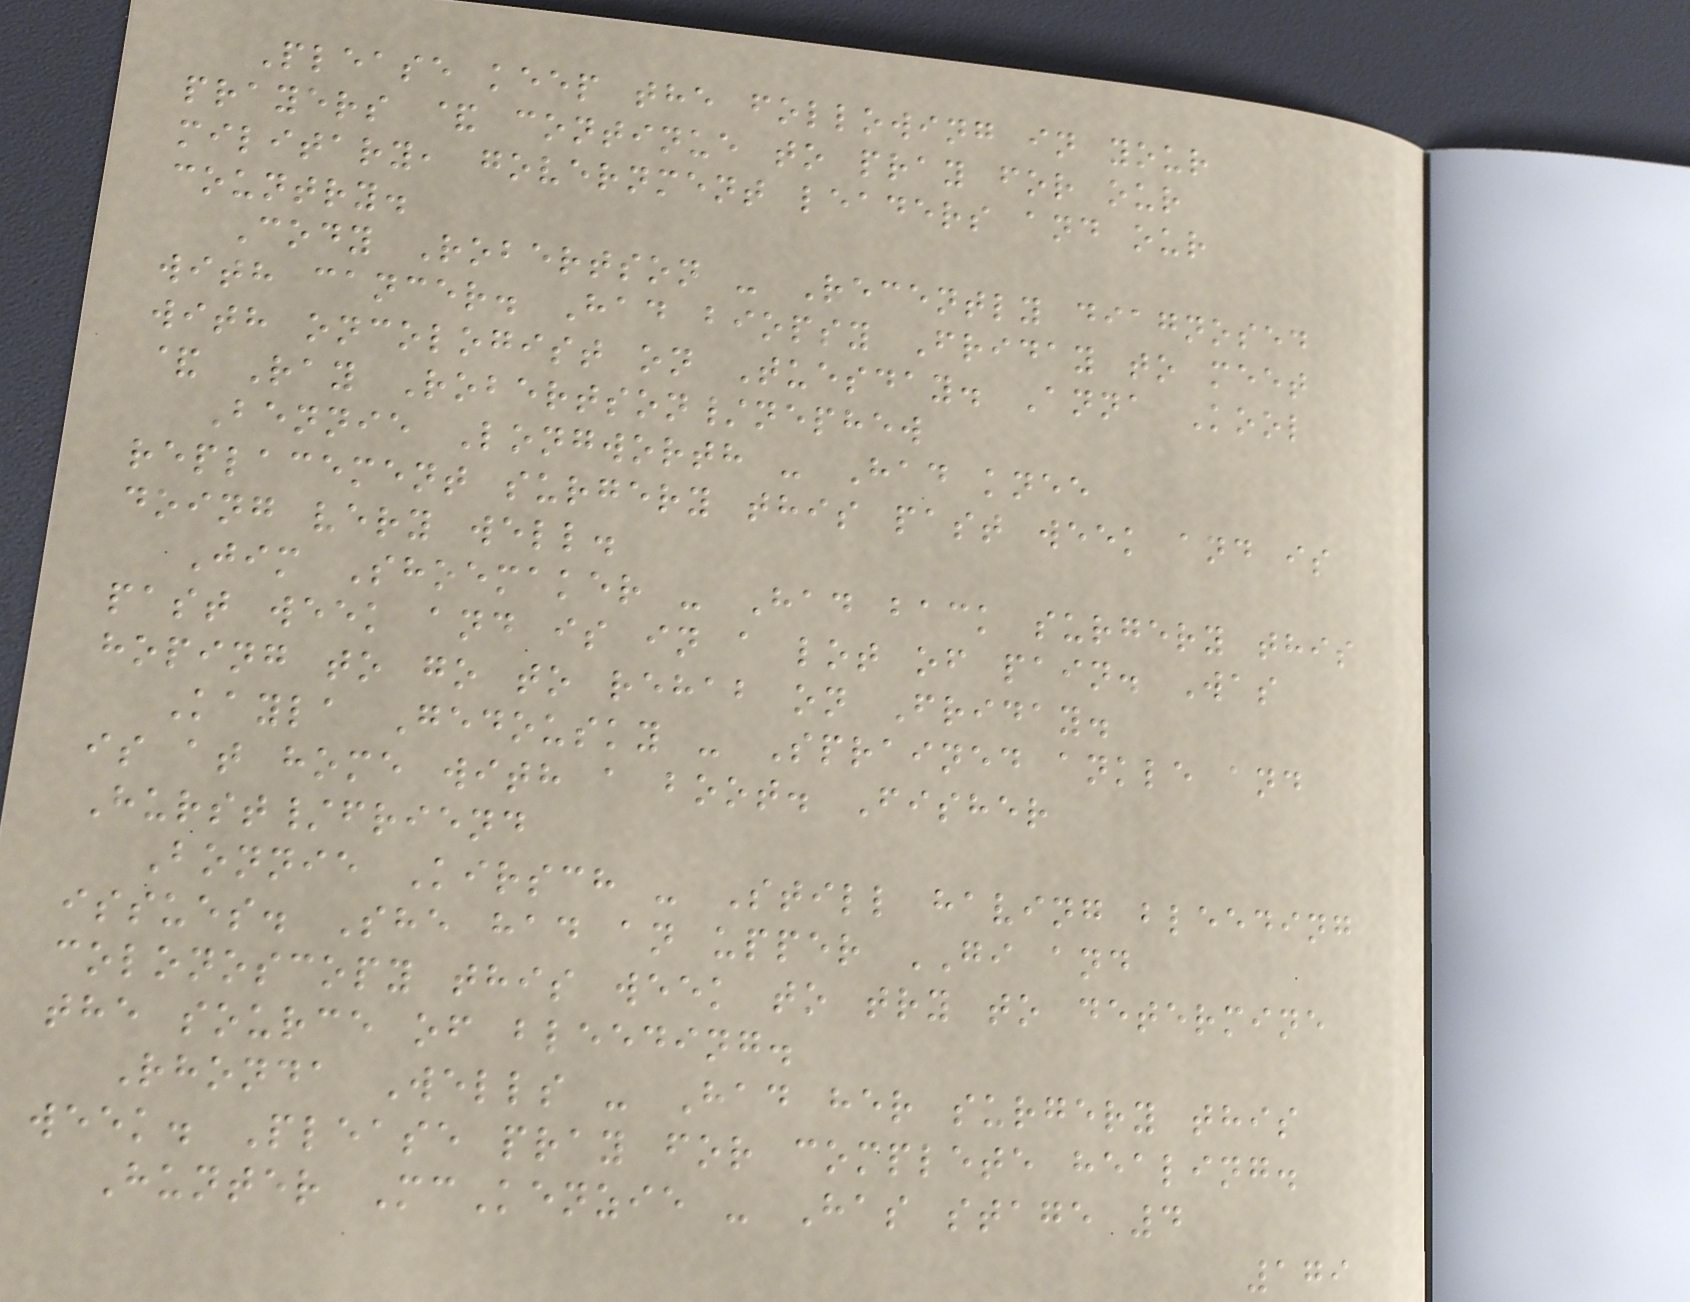Please keep the following in your
prayers & continue to pray for our
military, government leaders and our
country.
Cody Robertson - Recently diagnosed
with cancer. Had biopsy Friday to meet
with oncologist on Tuesday. Anna Kool
& Ray Robertson/nephew
Bennie Longworth - Had knee
replacement surgery this past week and is
doing very well.
Jim Shoemaker - Had back surgery this
past week and is in a lot of pain. Was
hoping to go to rehab on Friday.
Kayla Gedousky - Sprained ankle and
is at home with a boot. Fisher
Hurst/friend
Bonnie Kirsch - Still having bleeding
issues. She had an upper GI and
colonoscopy this week to try to determine
the source of bleeding.
Rhonda Wells - Had her surgery this
week. Please pray for complete healing.
Hunter McKenzie - Has stage 4
179
